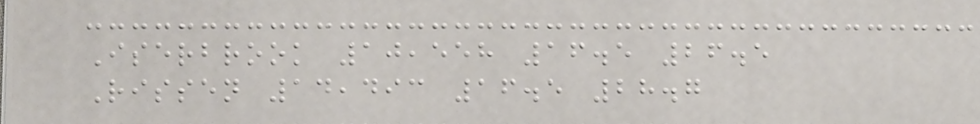Iserbrook 10,558 16.5 26.5
Rissen 14,493 16.5 28.7
